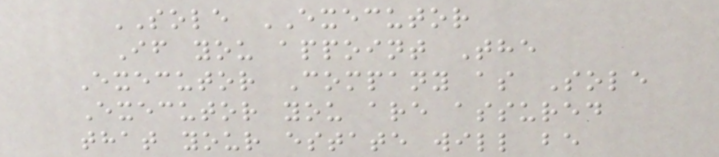SOLE EXECUTOR
If you appoint The
Executor Company as Sole
Executor you are assured
that your estate will be
